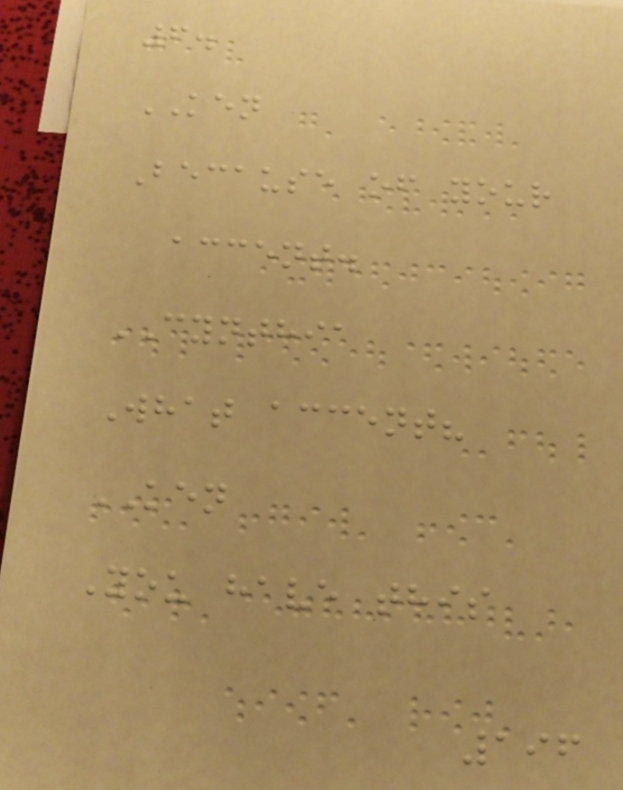6.
KEN
Because of your
accent.
CYNTHIA
What accent?
KEN
You have this
196
